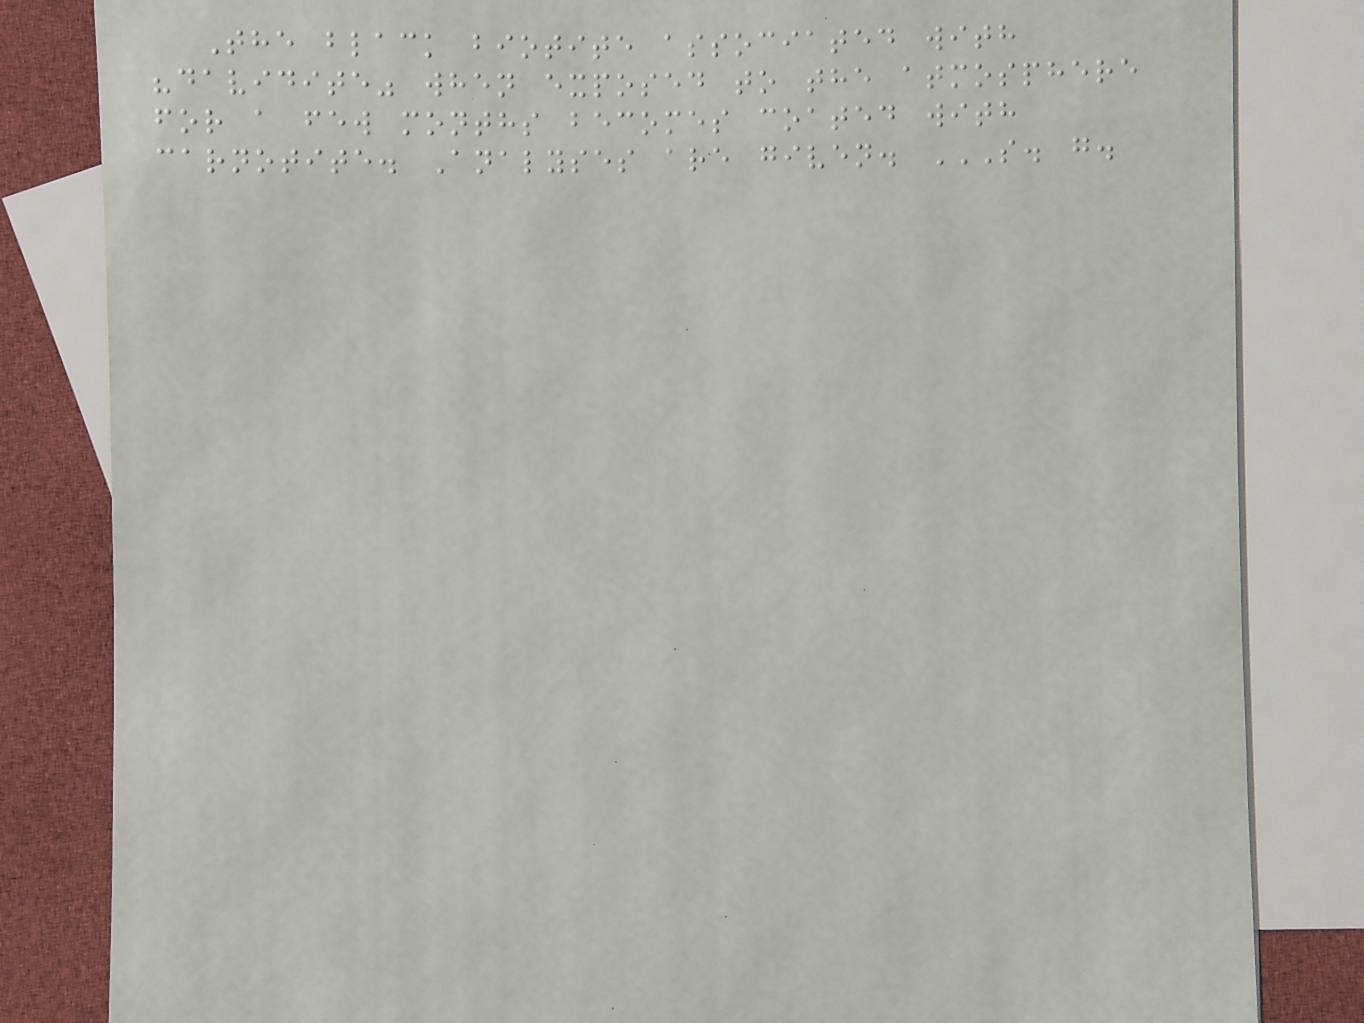The black biotite associated with
"davidite" when exposed to the atmosphere
for a few months becomes coated with
carnotite. Analyses are given. S. G.
